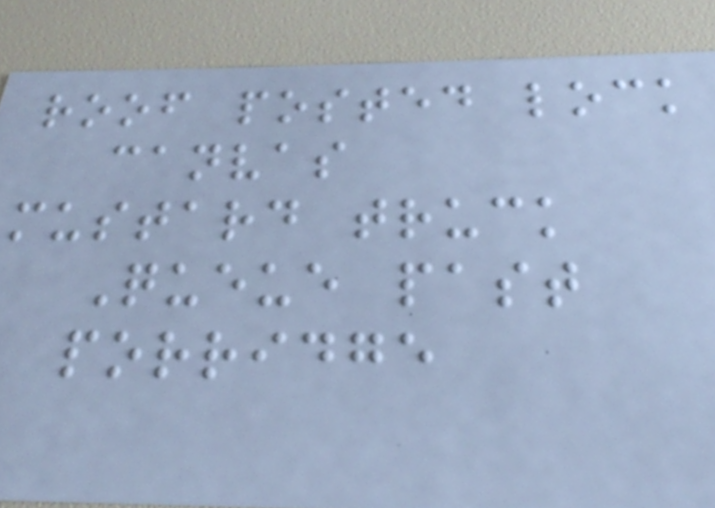roof posted lock
canvas
mustard truck
Queue past
porridge
